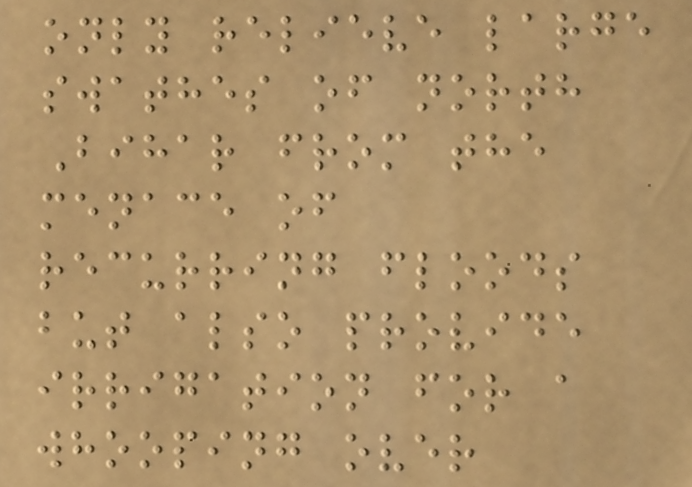only relieve large
swathes of north
Bihar from the
menace of
recurring floods
but also provide
irrigation for a
whooping over
